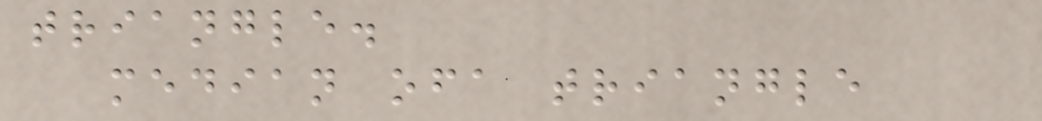triangle.
median ofa triangle
